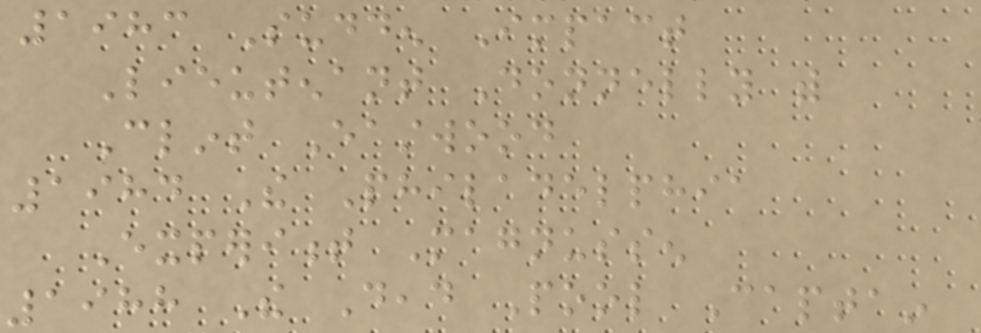1983 Sudden Impact
Lieutenant Donnelly with
Clint Eastwood
1984 The Philadelphia
Experiment Magnussen
1988 The Dead Pool Captain
